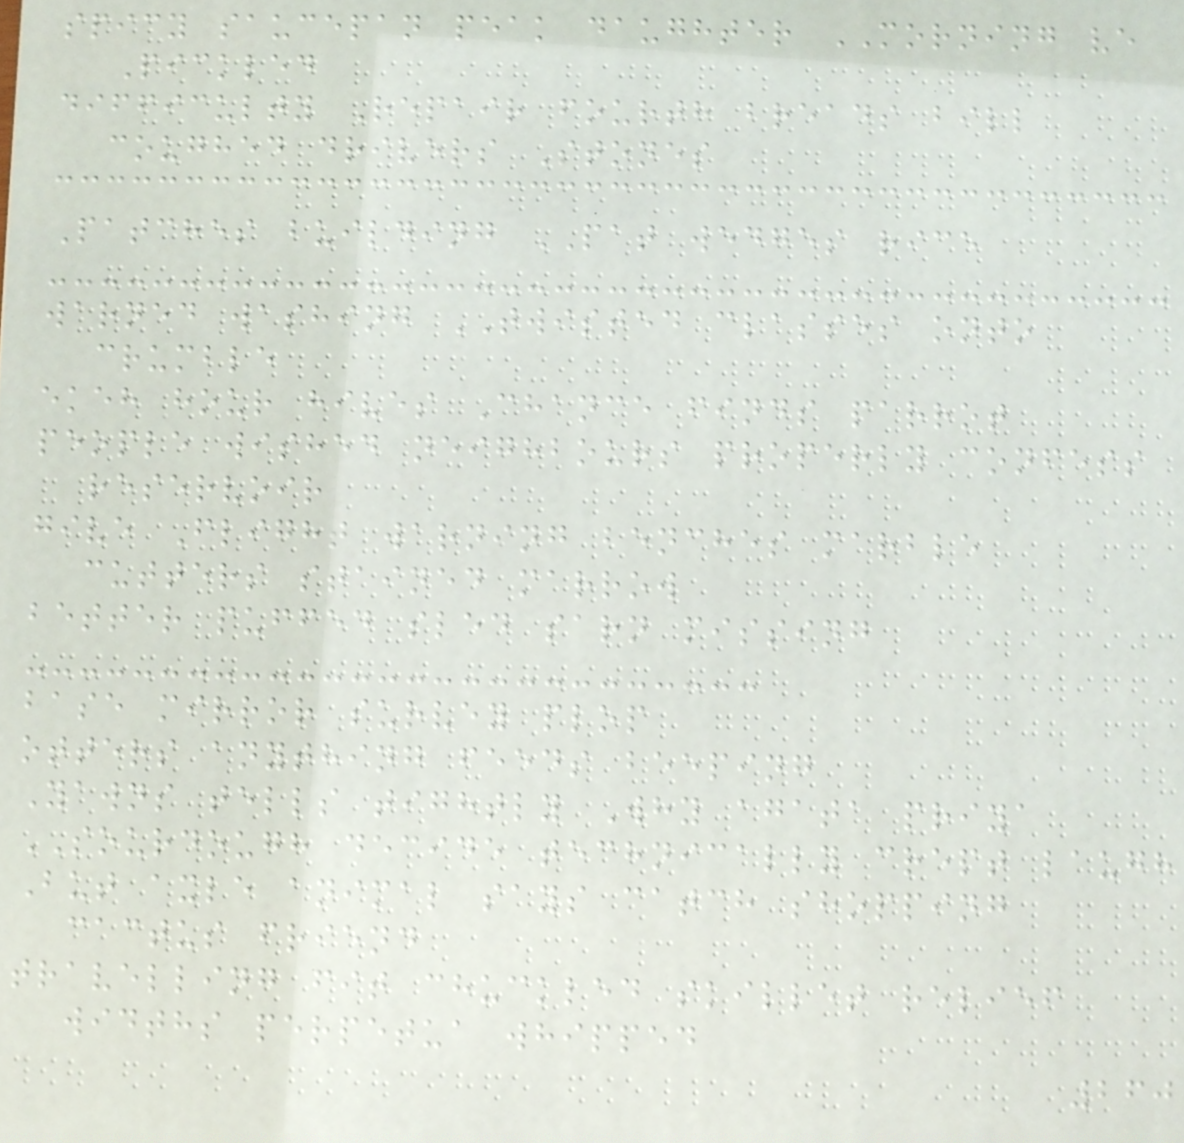spicy saucepan peak daughter MORNING ve
Pickled
difficulty Repair fourth breads bill
coughed drivers Stones
Patches building PAT wedges rice
warned washing TWISTED classes onto
crumble
ekeh hour hives Chance finds parrot
people wished neighbours properly confess
reservoir
give Flight warning benches marble
cutters stained marrow
better puffed sled sarn missing
base mirror survey plop
otters anything feeds beeping
Yawns tells tightly Why agata priya
SOURDOUGH decide technically crept laugh
But axle animal says catch shopping
cactus friend
travelling fit chuckled skillet relief
widths perpetua whipped
260
